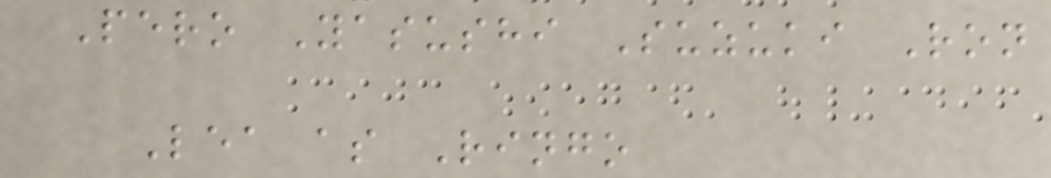Pero Yasushi Suzuki Ron
Lea as Ringo
